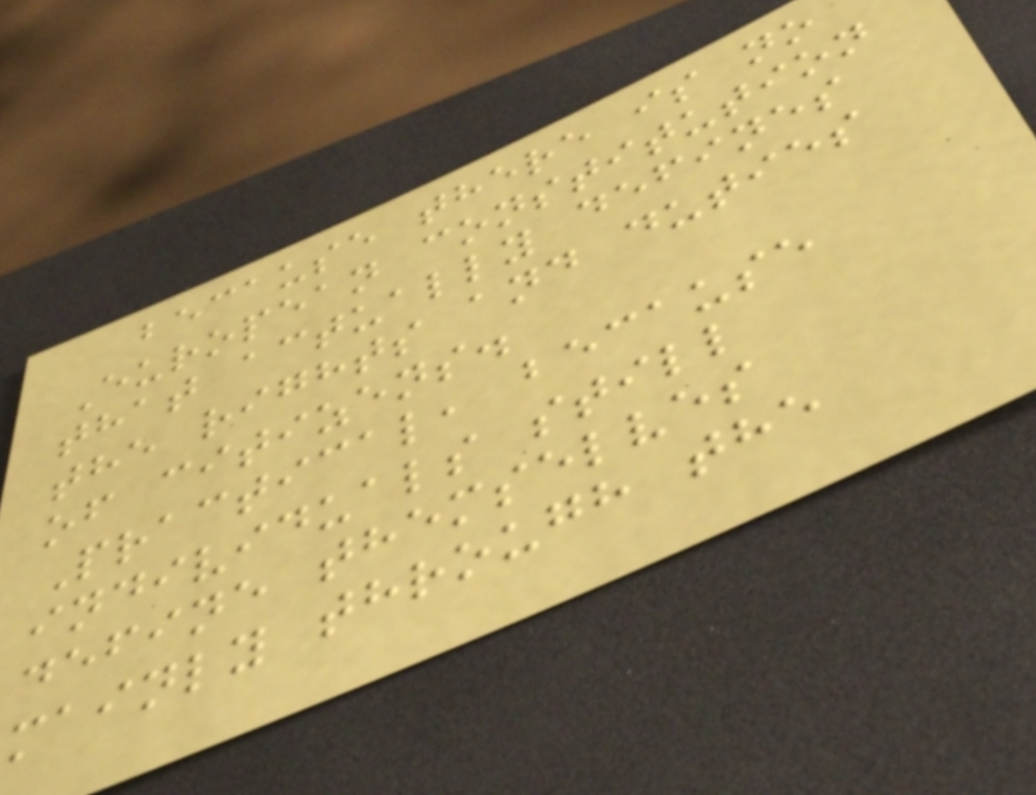because there is no
European constitution
that actually defines
the rights and duties
of citizens.
Practical, because
individuals still
define themselves
mainly through the
